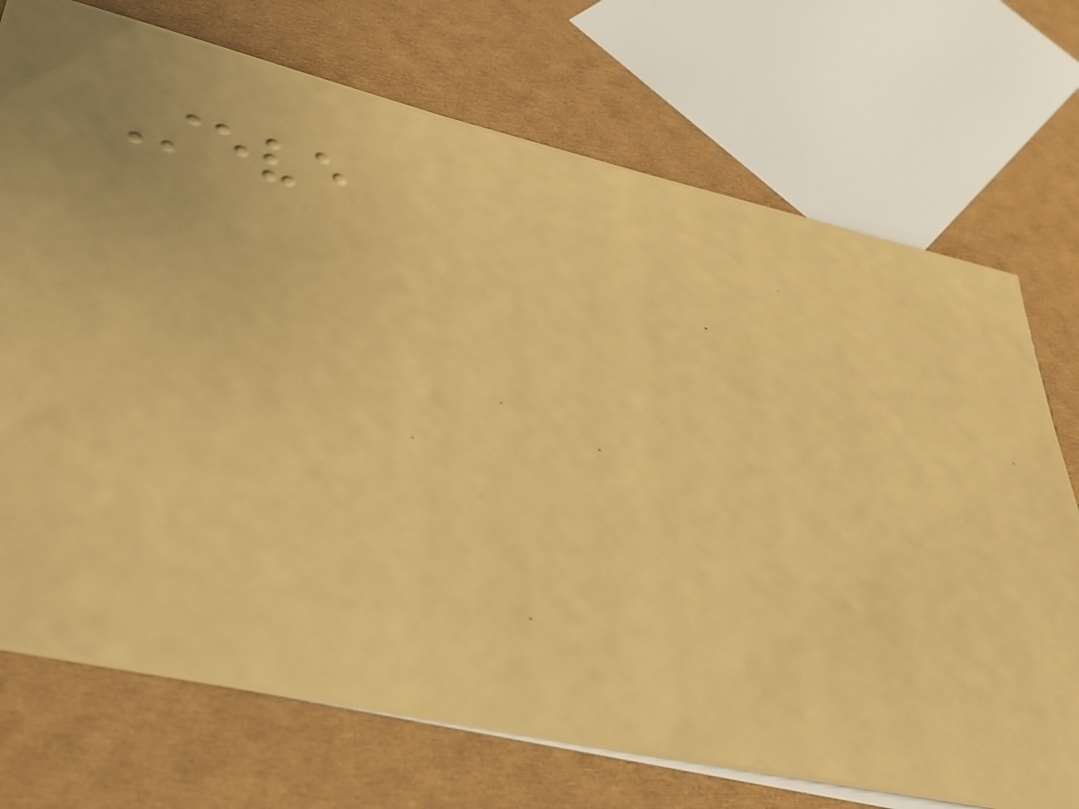Steve
